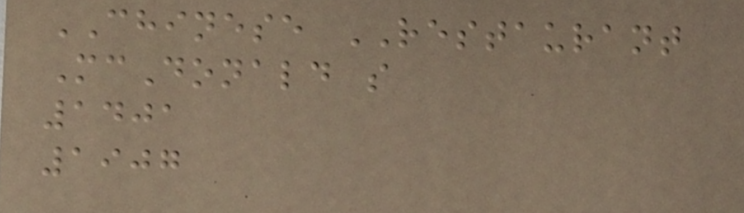CHINESE RESTAURANT
McDonald s
1401
1907
